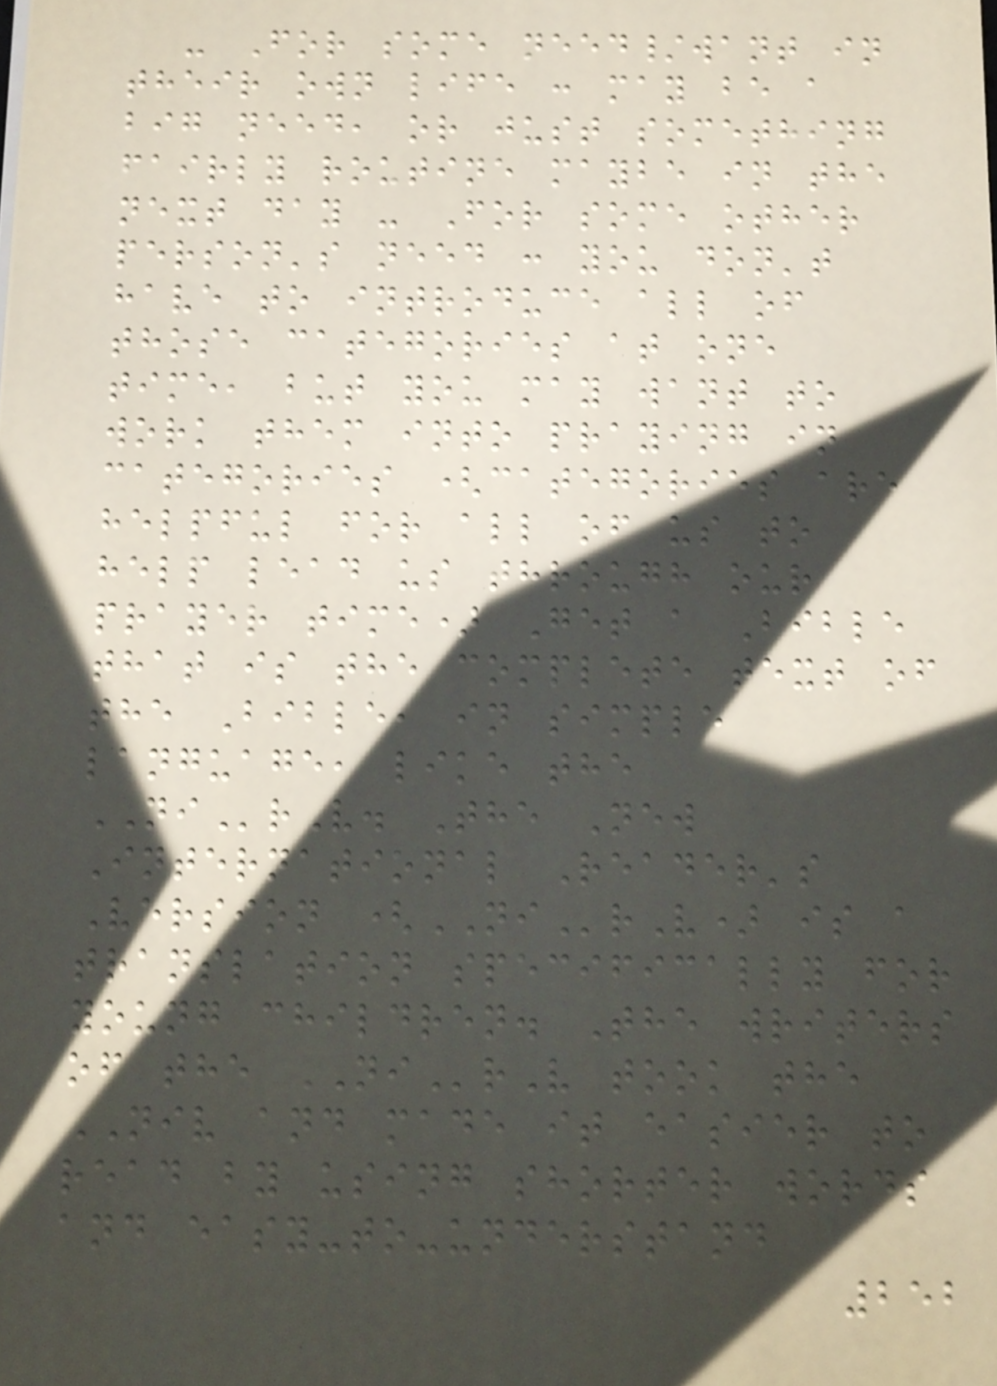- For some need/want in
their own life : may be a
big need, or just something
fairly routine maybe in the
next day - For some other
person's need : you don't
have to introduce all of
those categories at one
time, but you may want to
work them into praying in
categories (categories are
helpful for all of us to
help lead us through our
prayer time) Get a Bible
that is the complete text of
the Bible, in simple
language, like the
NIrV. The New
International Reader's
Version (NIrV) is a
translation specifically for
young children. The writers
of the NIrV took the
NIV and made it easier to
read by using shorter words
and easy-to-understand
252
